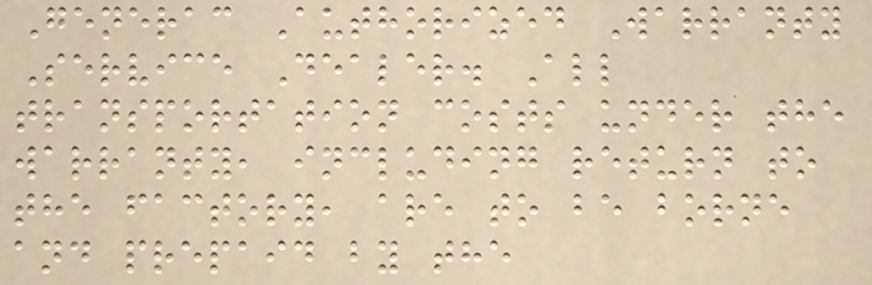Generac Authorized Warranty
Service Dealer. All
transportation costs under the
warranty, including return to
the factory, are to be borne
and prepaid by the
